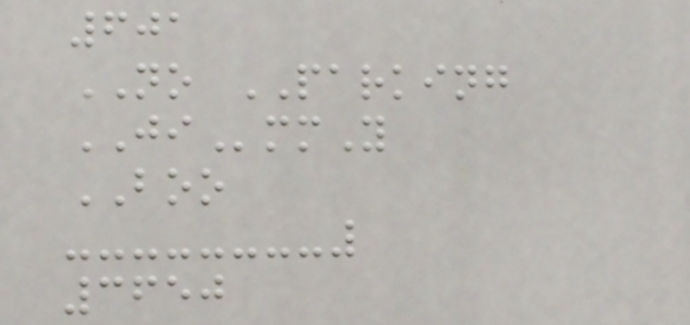601
NO PARKING
JImmY
BOO
3650
